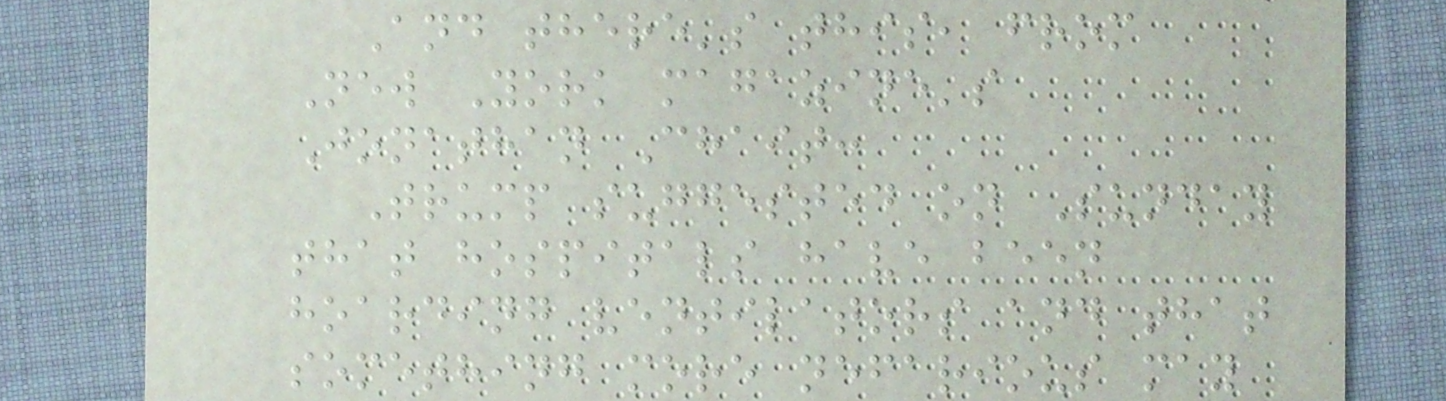And there's this, from
New York magazine's
Jonathan Chait:
Trump suggested on Sunday
that hospitals have been
hoarding ventilators and that
something more nefarious may
